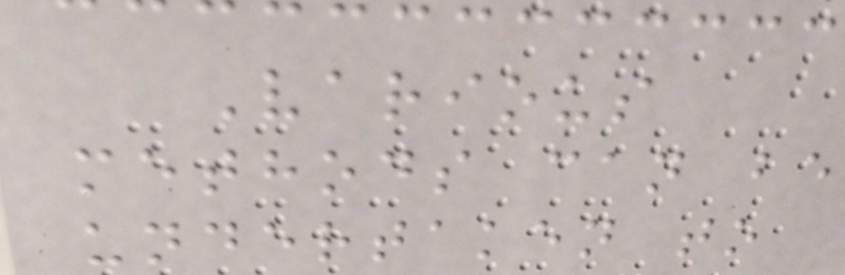Various
methods can be
undertaken to
